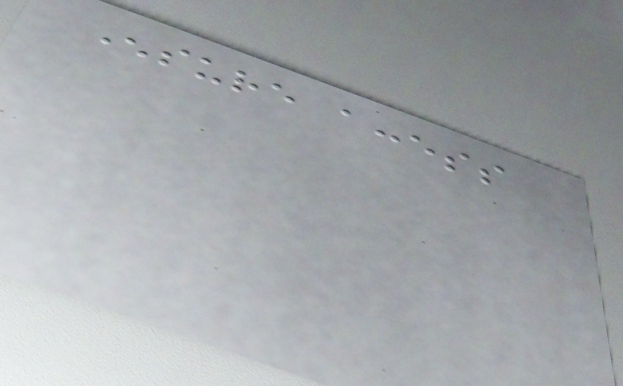Ensure access
